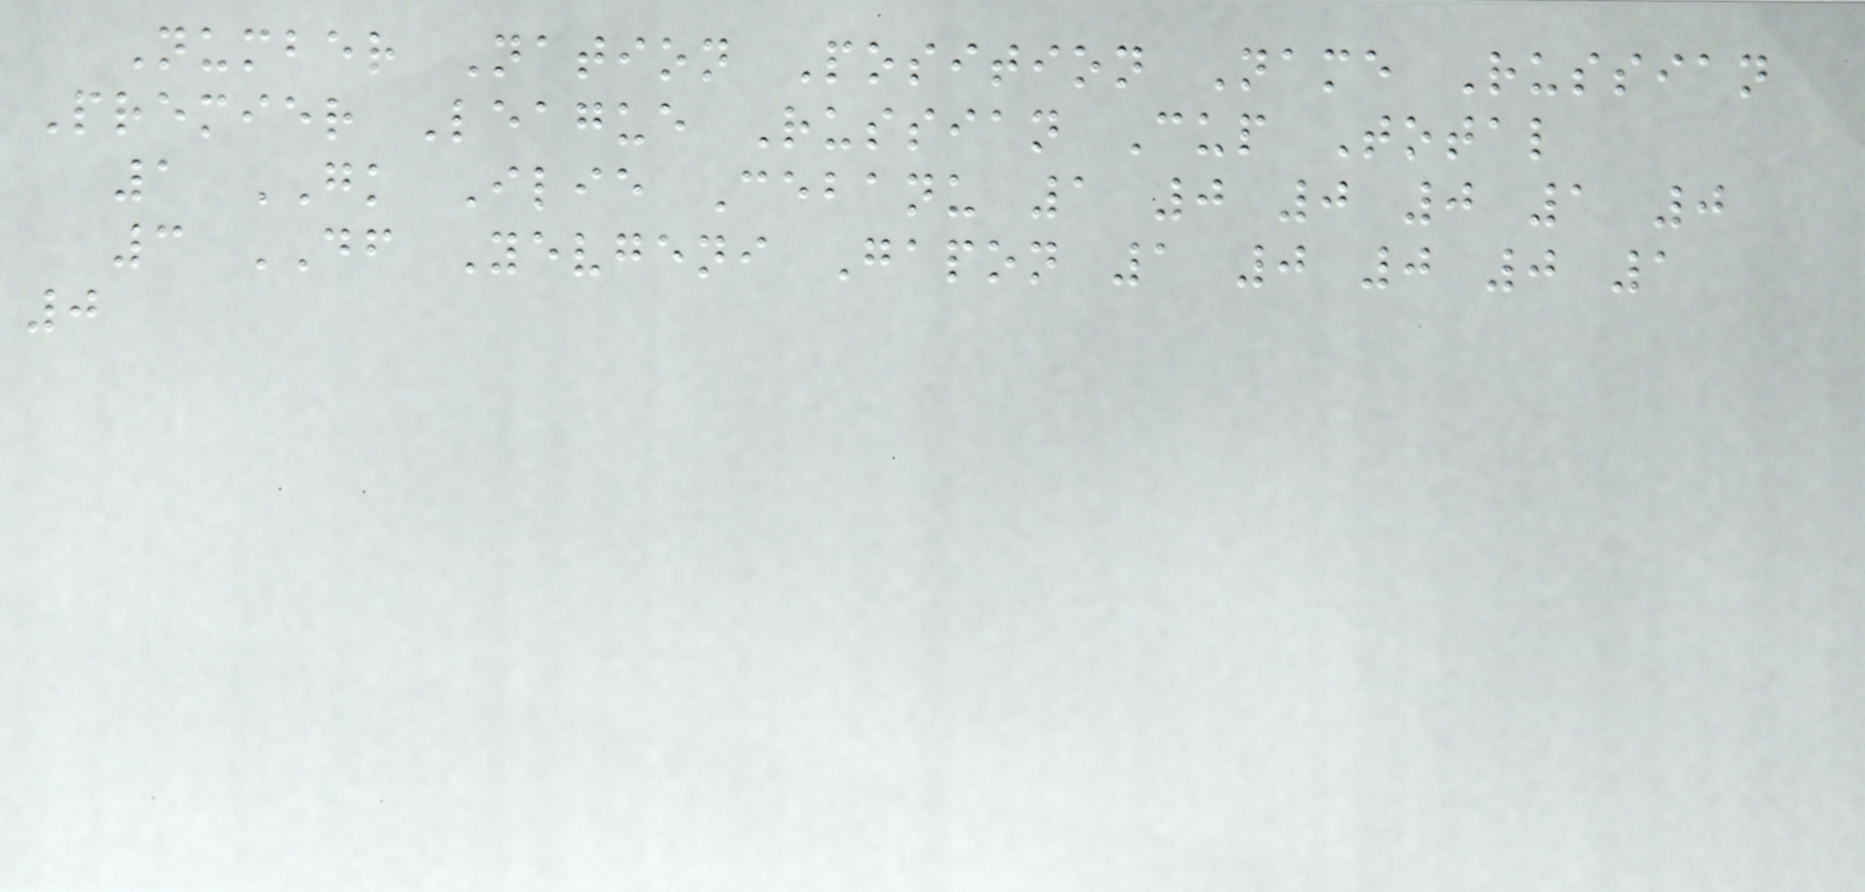Number Nation Position Name Russian
Premier League Russian Cup Total
1 GK Ilie Cebanu 1 0 0 0 1 0
3 DF Yevgeni Gapon 1 0 0 0 1
0
